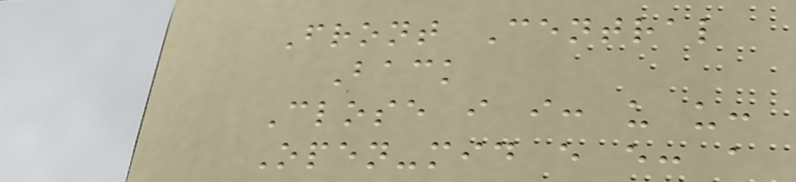Front Central
Back
Close i i: u u:
Open-mid e e: a
